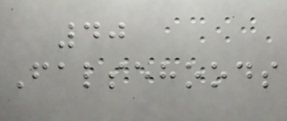40
Falsehoods
